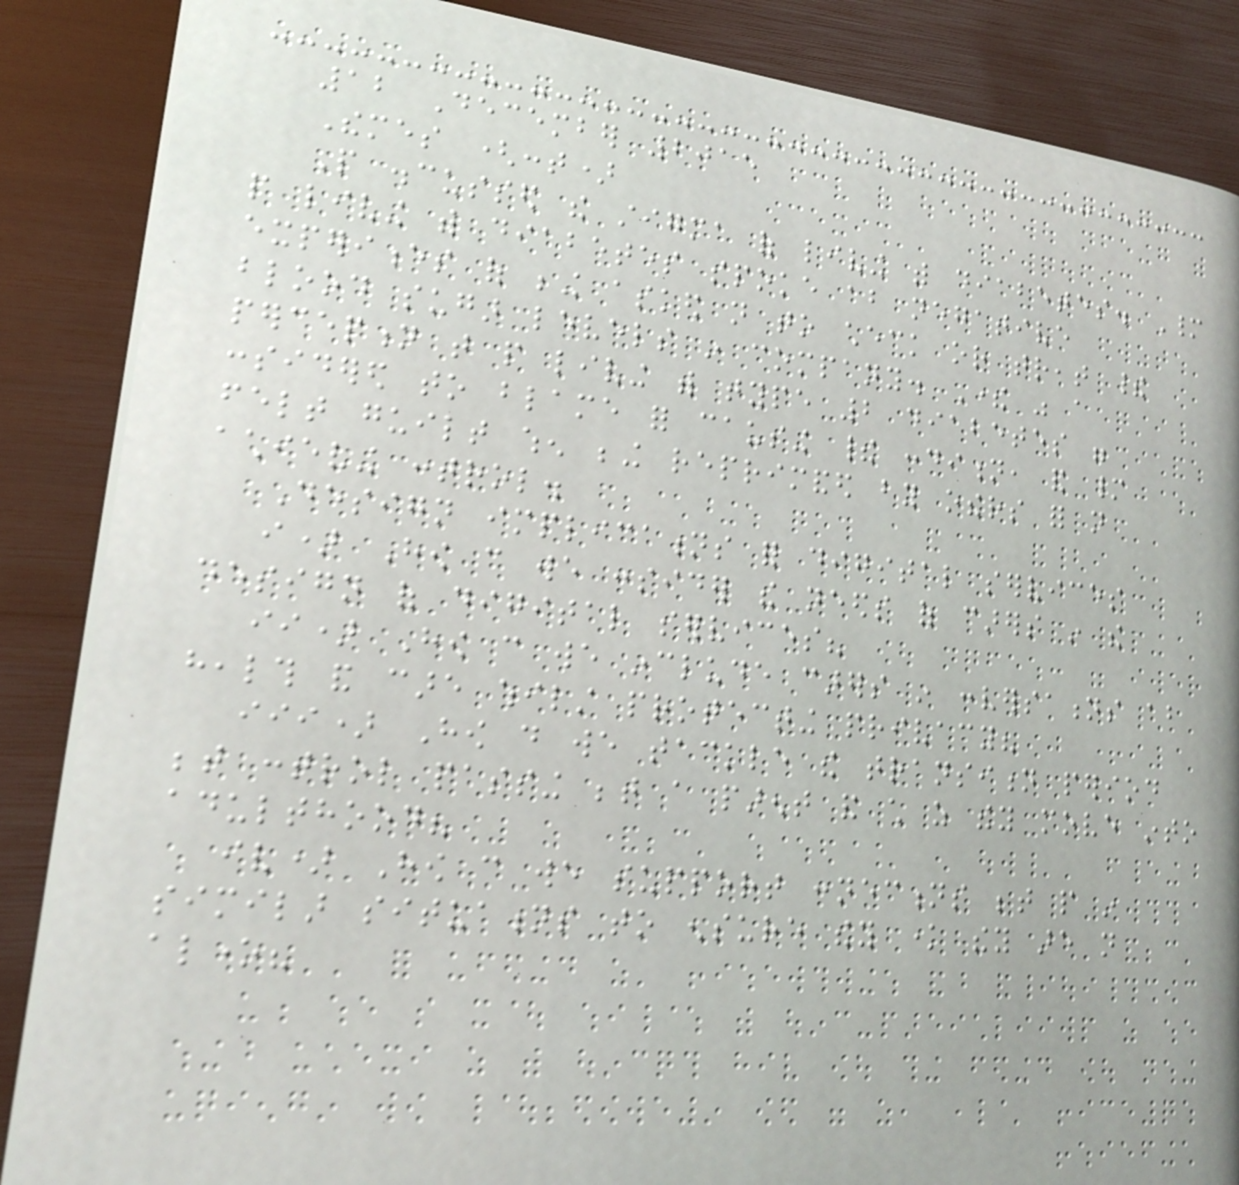12 December 2015
Themes (cont)
People discussed the stigma of living with diabetes. Many
people living with diabetes spoke about negative
experiences of being asked not to check or treat their
blood sugar levels in company. There was a
perception that people living with type 2 diabetes were
considered to blame for causing their condition, and many
felt guilt when being reprimanded by others for not
achieving control.
Design implications for digital services
i) How can we consider the needs of carers in the
design of digital services?
ii) How can we include carers in conversations about
health and care whilst protecting privacy?
iii) How do we tackle the transition period
between control passing between a parent and child as they move into
adulthood?
iv) How can we support connections between people in
similar situations to ensure they know they are not
alone?
